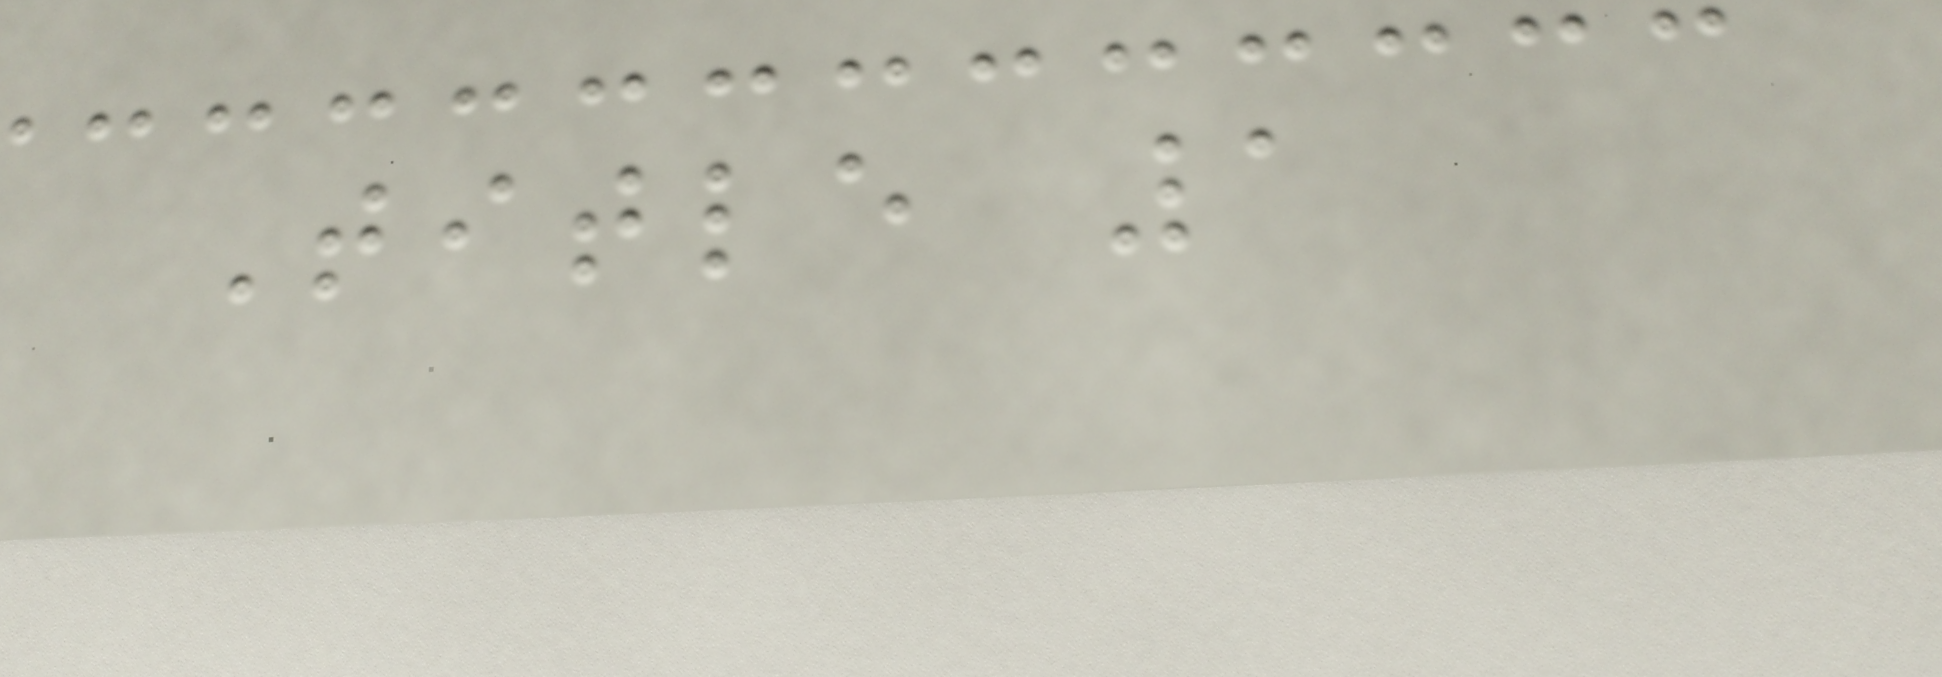Title 1
